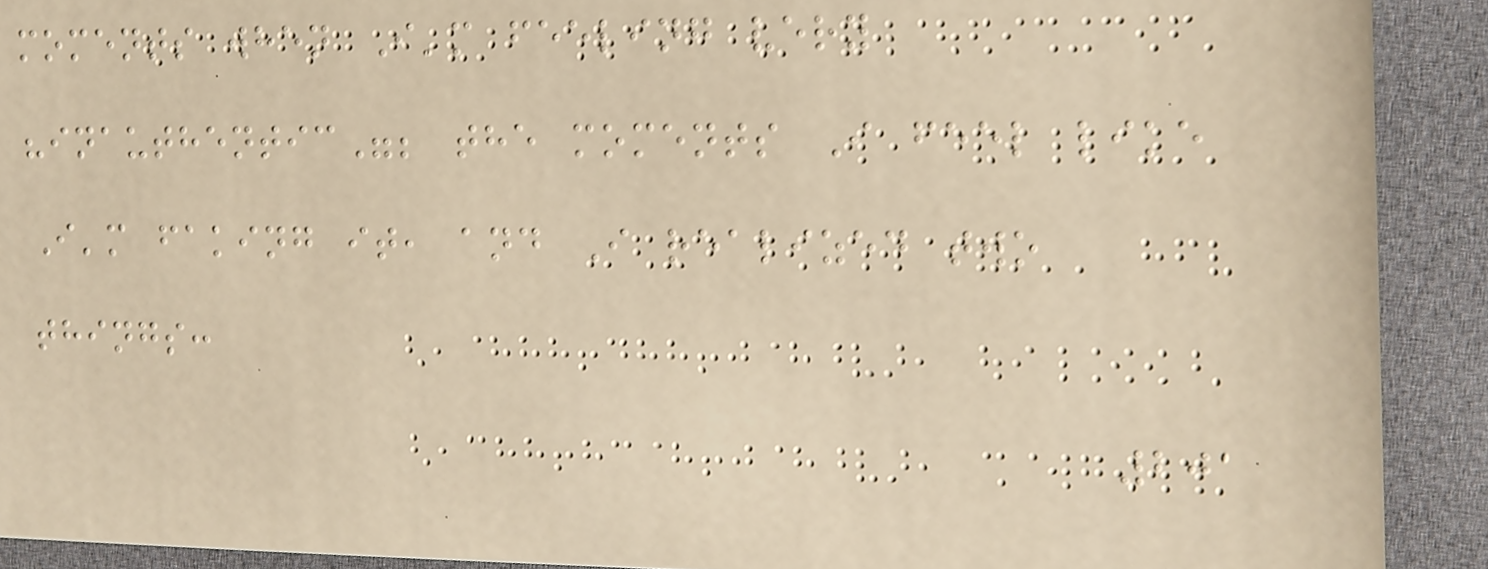moments when I'm feeling very
"inauthentic"; the moments I feel like
I'm faking it, and I realized two
things:
201
